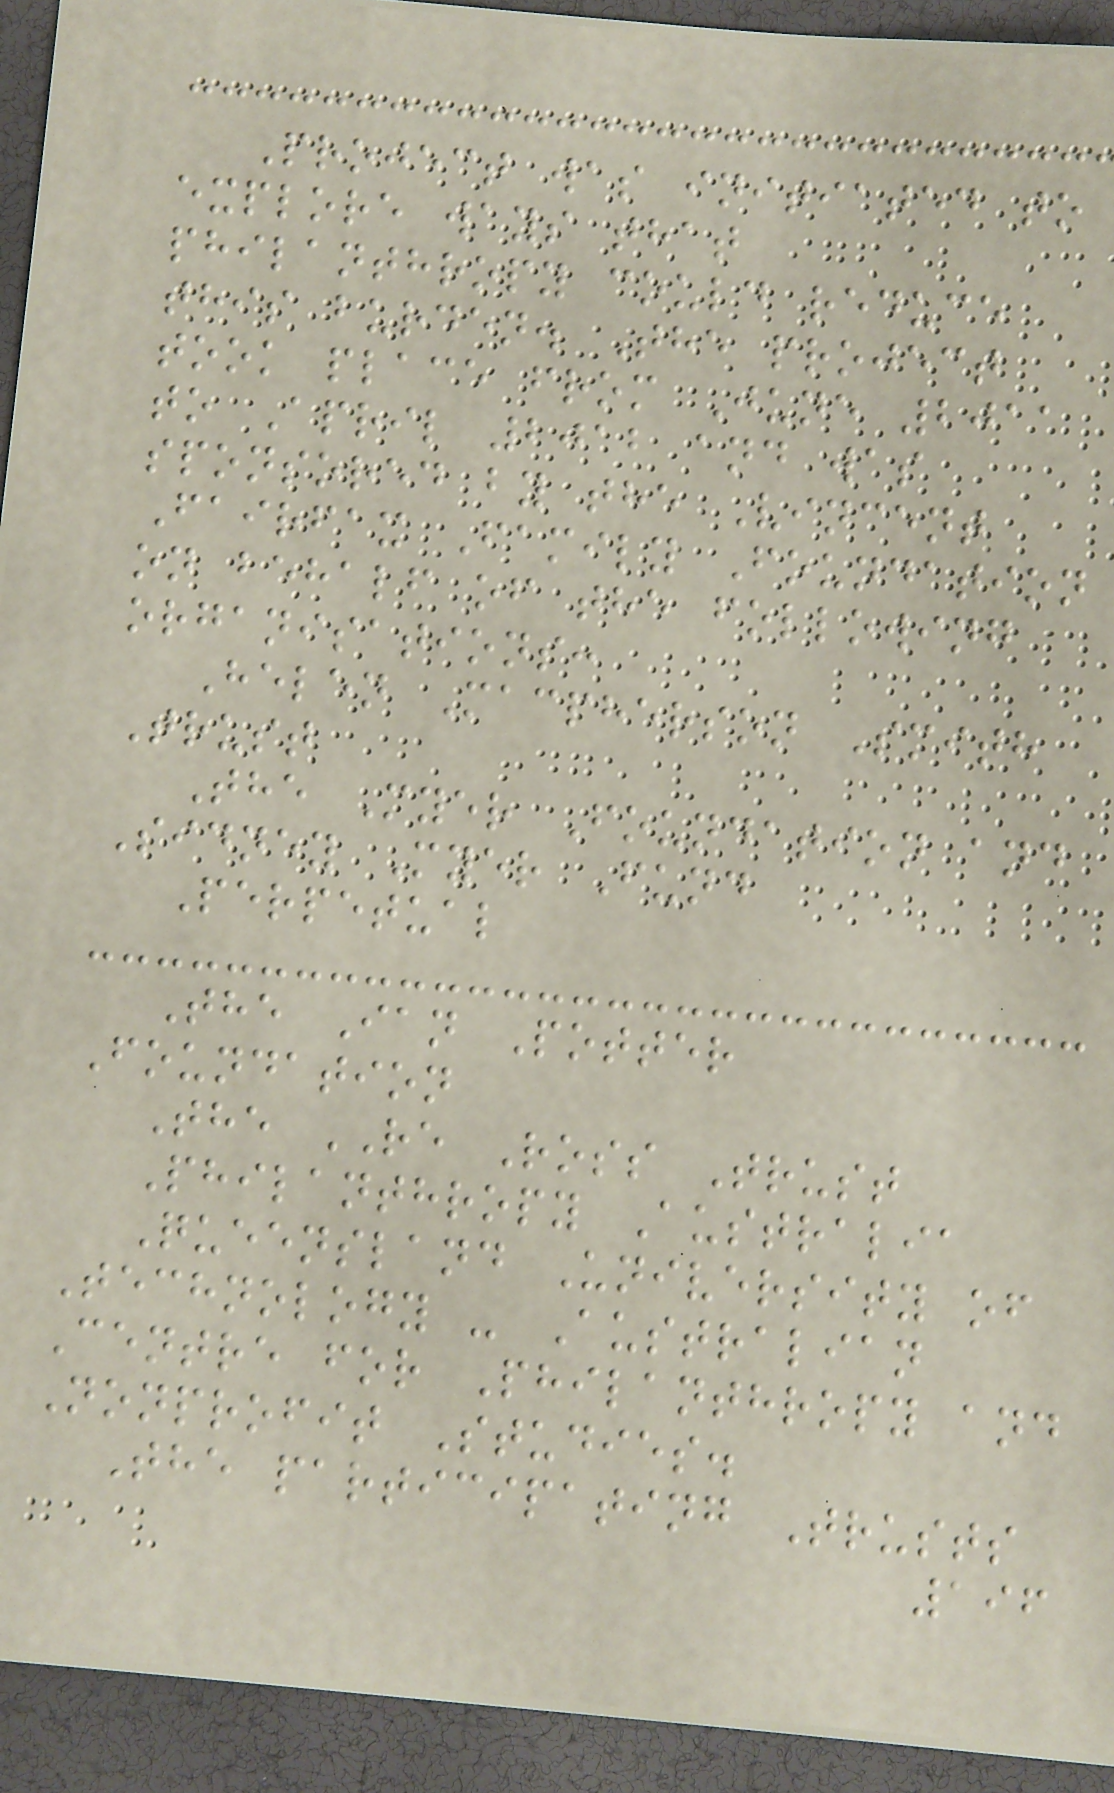Project was initiated to
explore ways that
philanthropy could reduce
this burden. The project
took place from June 2011
to April 2012 and was
sponsored by the Vincent
Fairfax Family Foundation
on behalf of the following
organisations:
Helen Macpherson Smith
Trust
The Myer Foundation and
Sidney Myer Fund
Perpetual
The Ian Potter
Foundation
The RE Ross Trust
Philanthropy Australia
Queensland University of
Technology - Australian
Centre for Philanthropy and
Nonprofit Studies.
The participating Trusts
196
